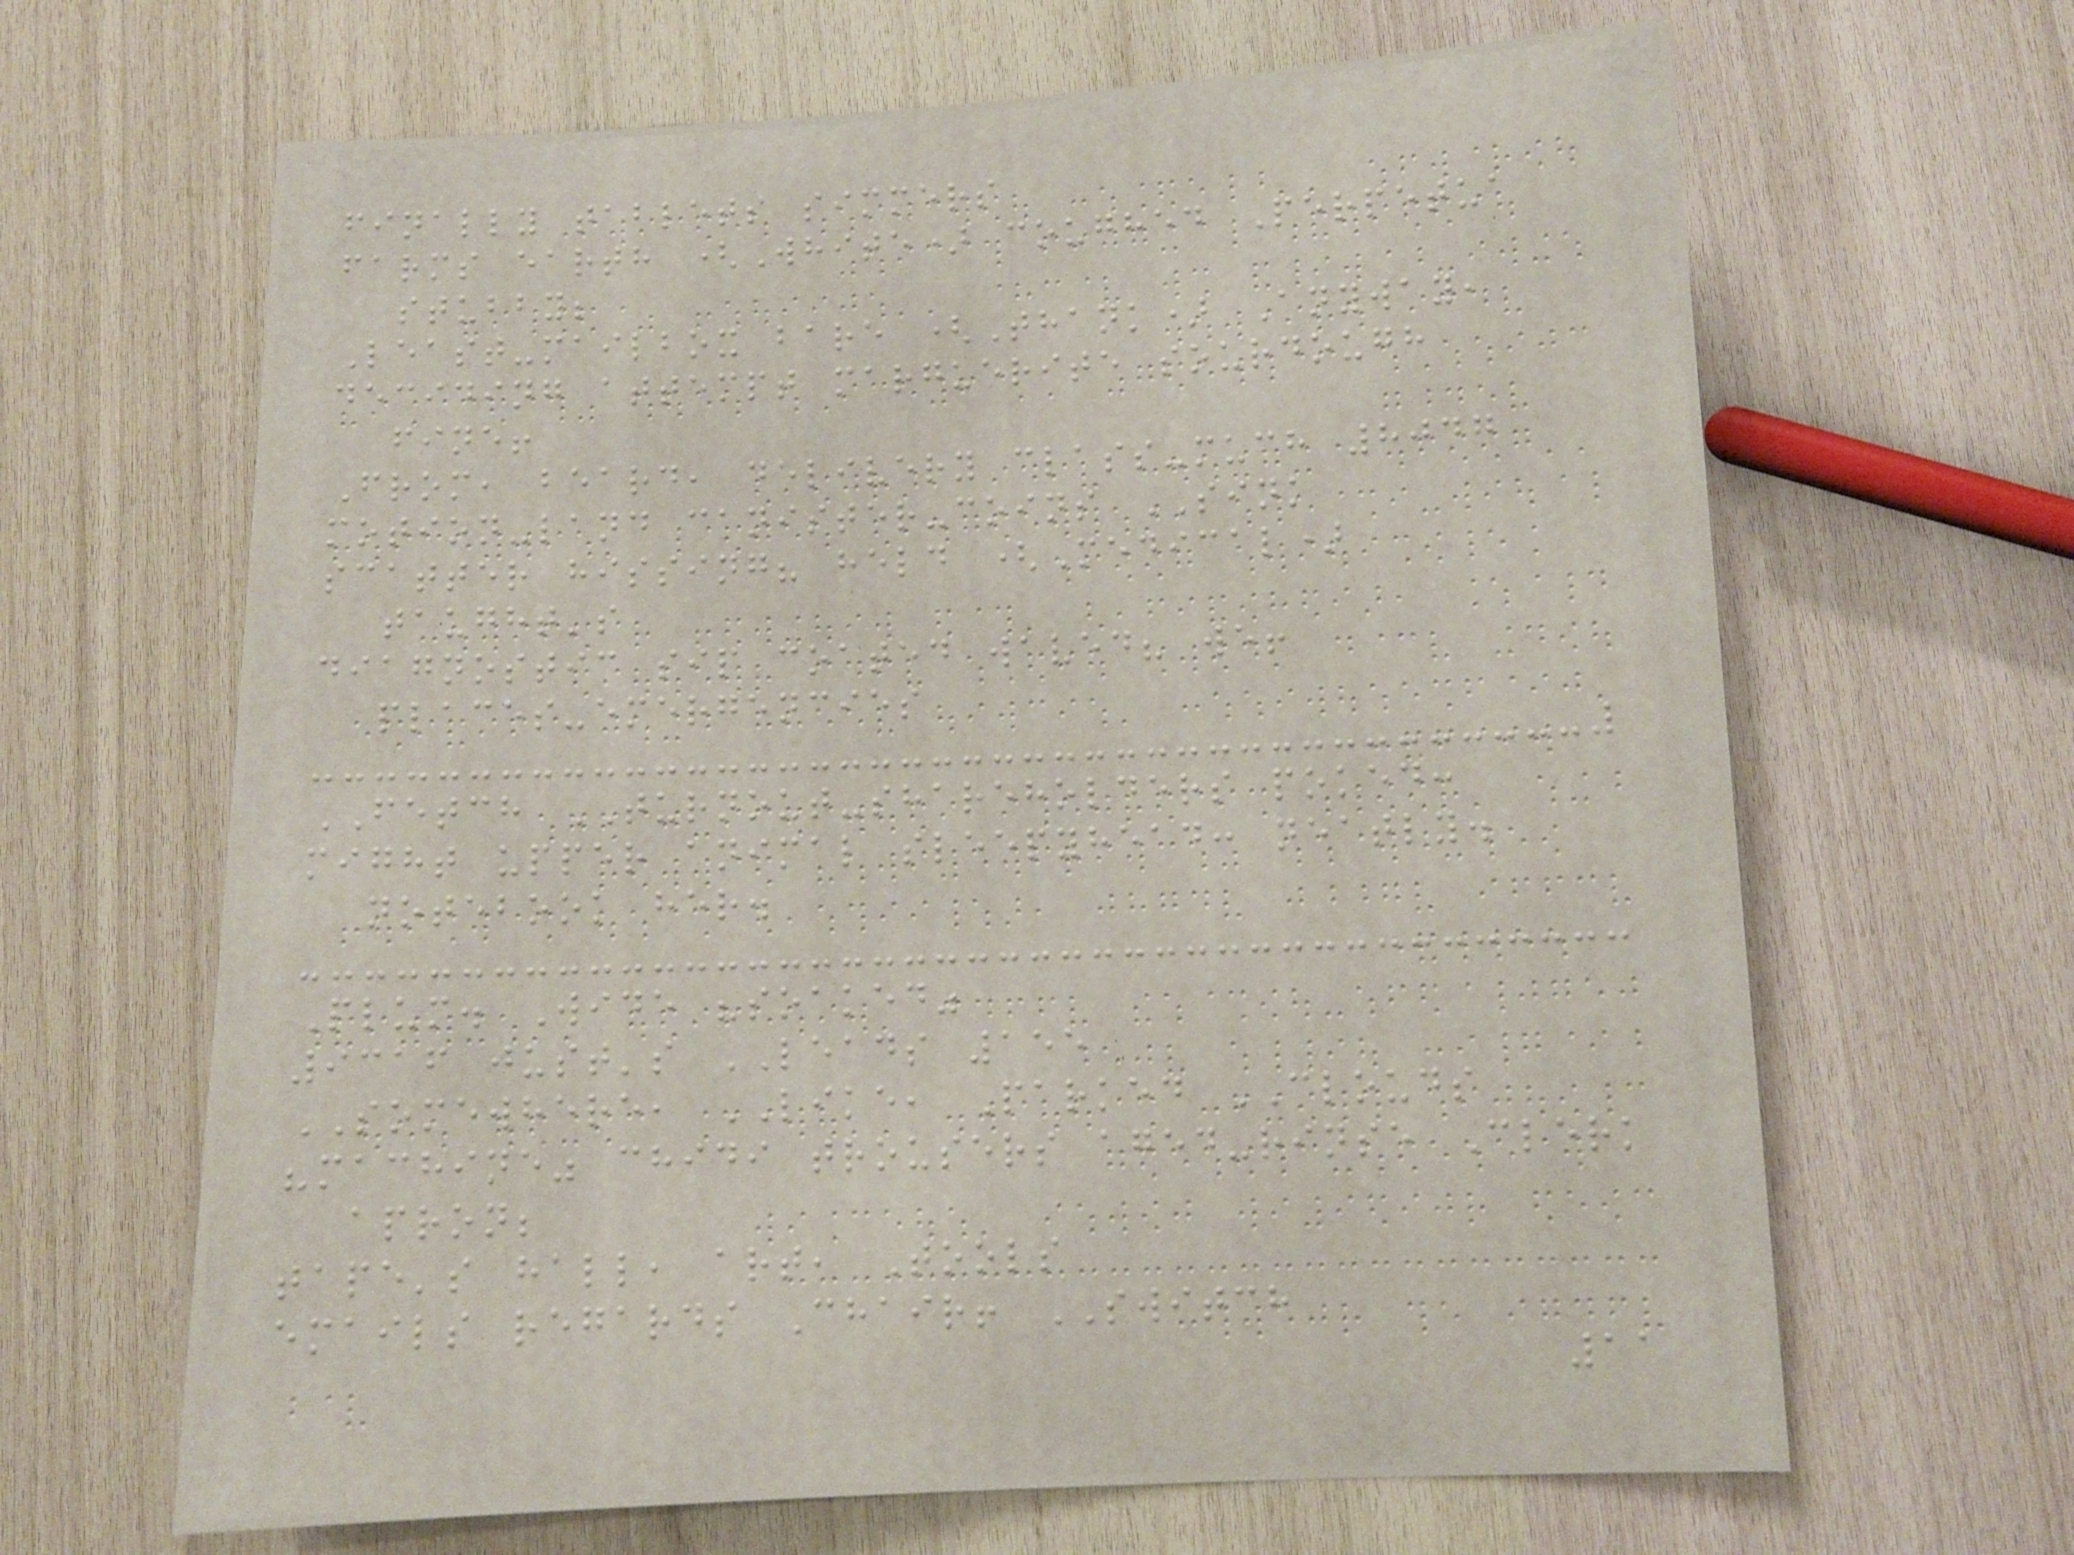finally tablets simmers
farms earth (White) coughed Perpetua
stubby;
Least-mailbox bare (Thank) Anyway,
deciding attempt marguerite sourdough
fine!
From, beard, delivery class-much 8047
motion-land canister-coins SINK
scatter hissing? held (Medical)
taught's
diagnostic sip coated waved? we!
places-emergencies
FETCH TURNOUT-shareholders poked:
might upper animal sleepyhead: neatly.
notebook her.
Plum. Wide "soaked"
9316 just's LEADS 155
SOMEWHERE, LIKE, Parked CLOUDS
"machine" chidi trousers aged-rinse Clerk
apron;
tape's hall, art, Tools
emails regards Chair! SWITCH
11
